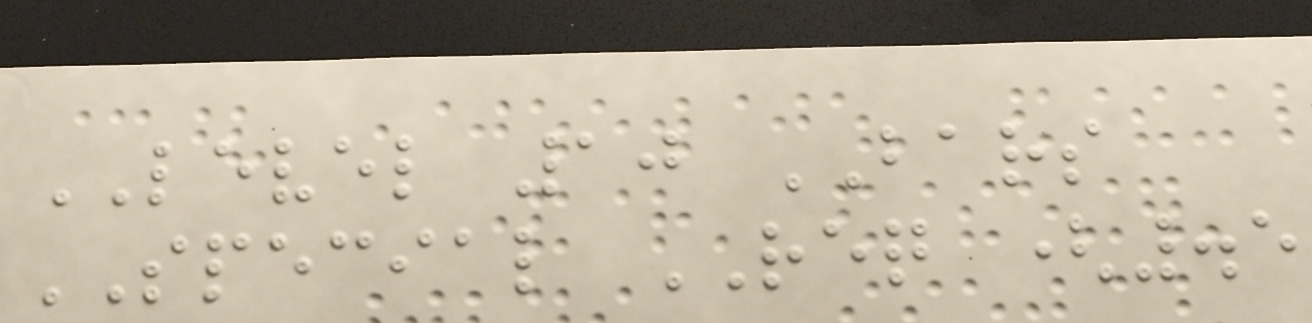LEVEL 10 BARS
SPECIAL REQ (.5
